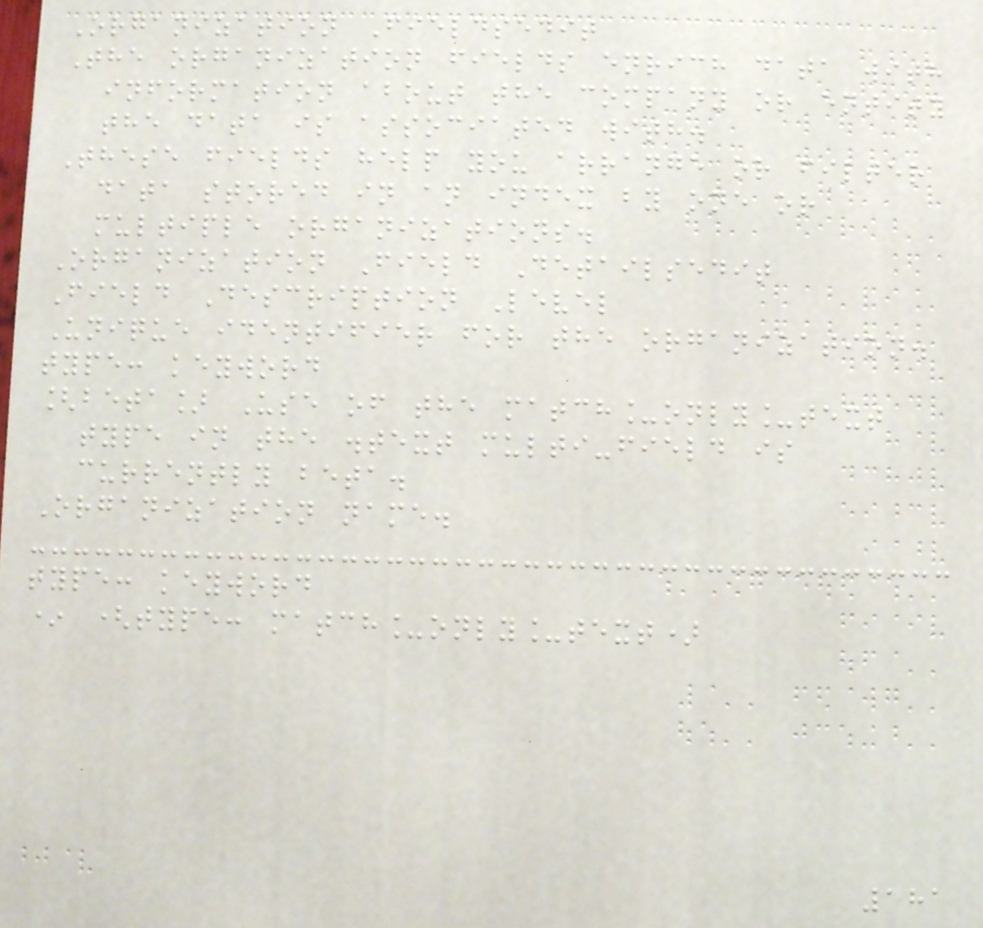Organization Fieldsedit
The organization fields enrich data with
information about the company or entity
the data is associated with.
These fields help you arrange or filter
data stored in an index by one or
multiple organizations.
Organization Field Detailsedit
Field Description Level
Unique identifier for the organization.
type: keyword
[beta] Use of the match_only_text
type in the .text multi-field is
currently beta.
Organization name.
type: keyword
* (type: match_only_text)
181
